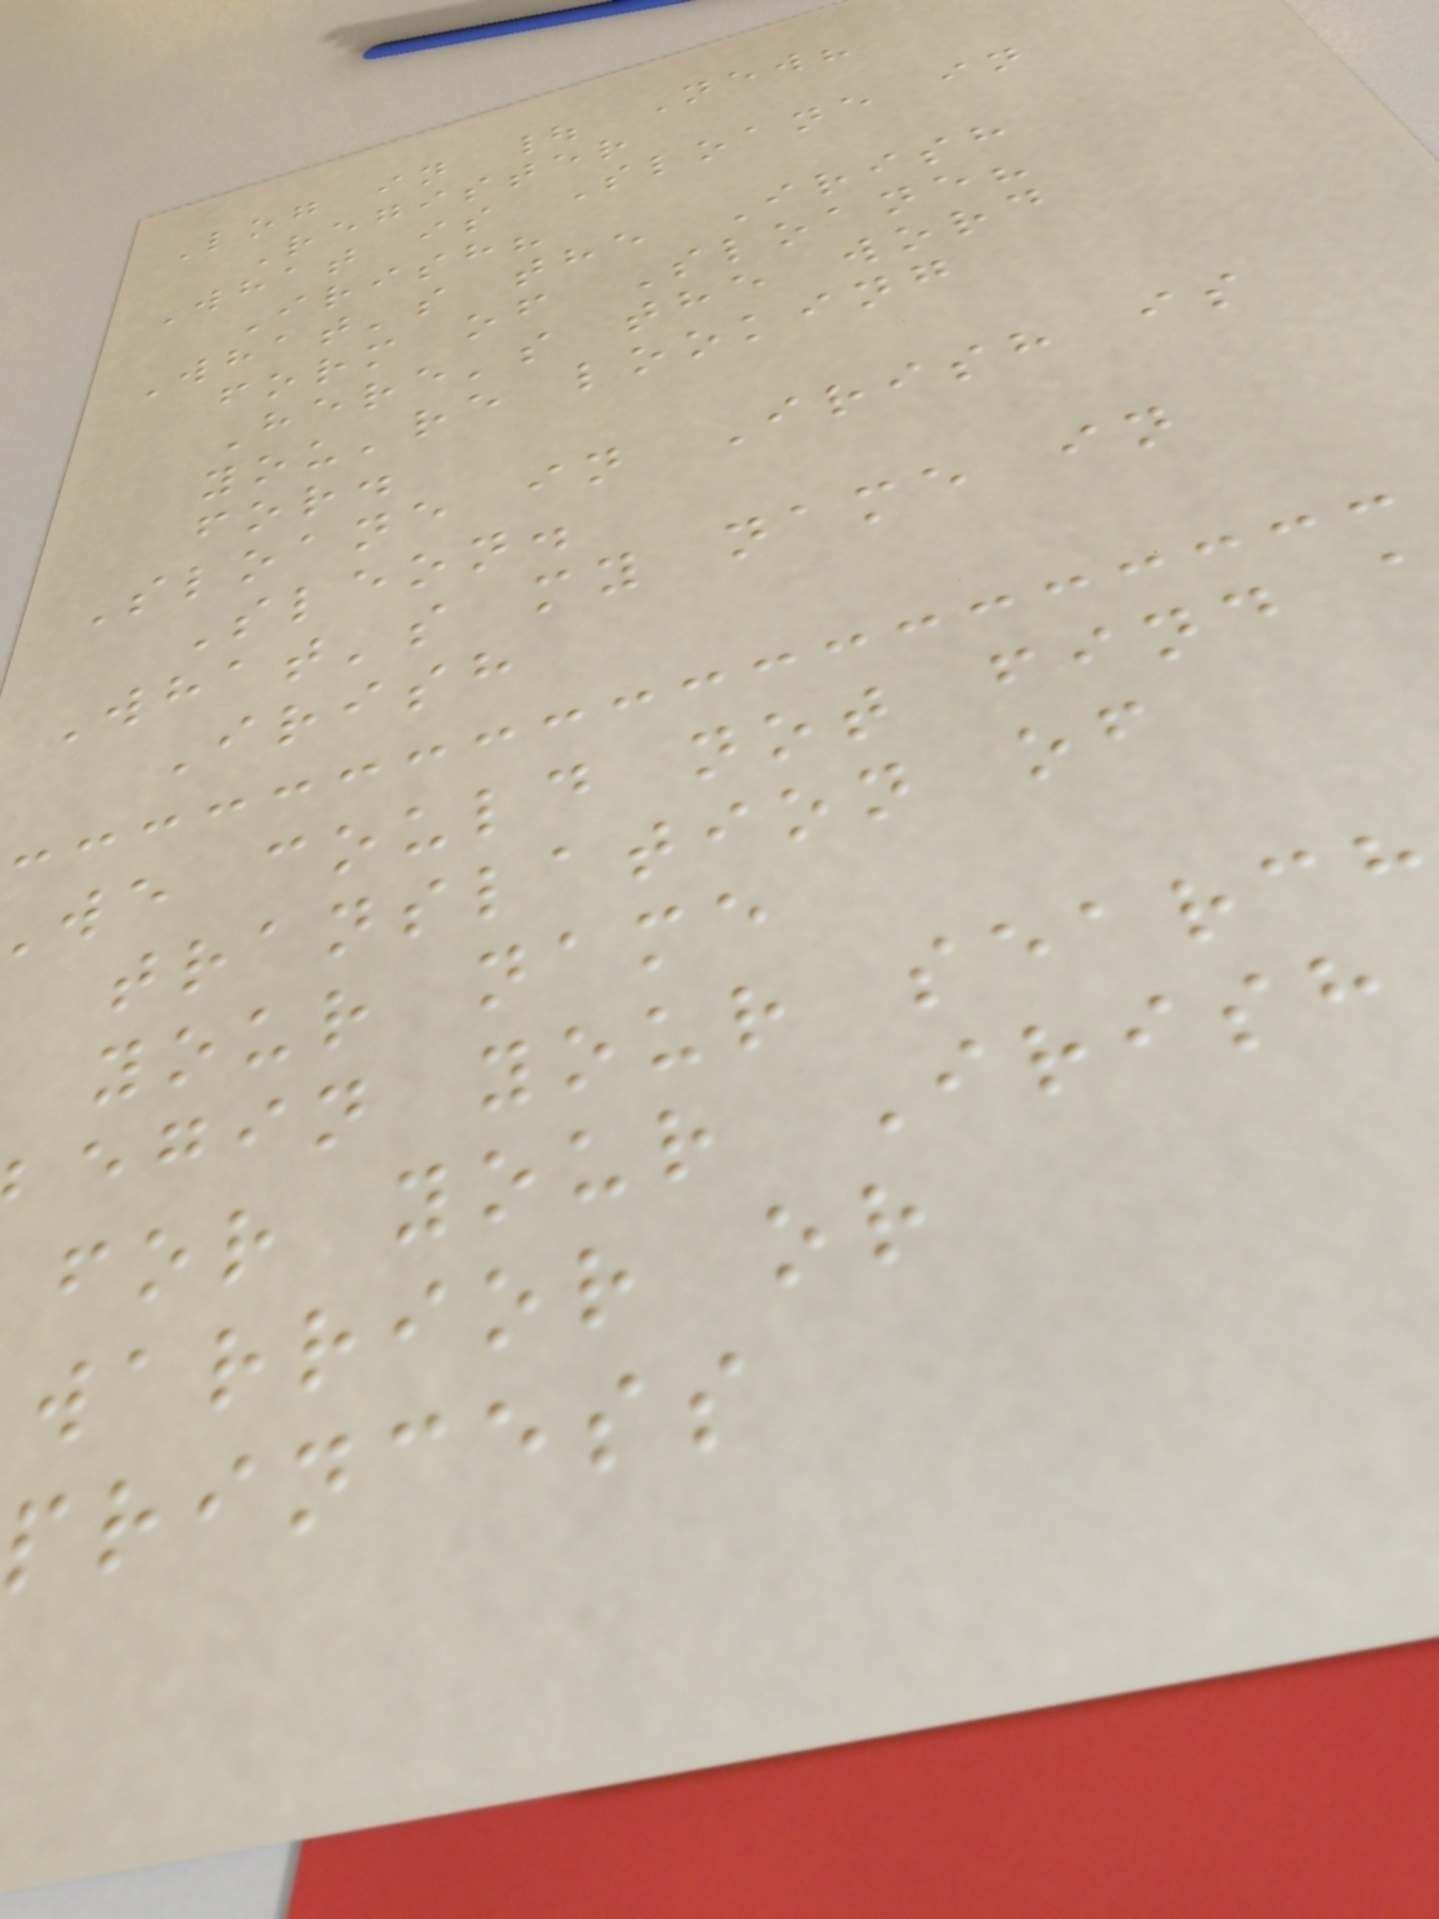Log in | New?
Register
What is Sloane in
Irish?
What's the Irish
form of Sloane?
Here's the word
you're looking
for.
Sloane in Irish is
Sleon.
What's my name in
Irish
we could not find
translation of
your name
egin your search
for your Irish
warrior or
princess
